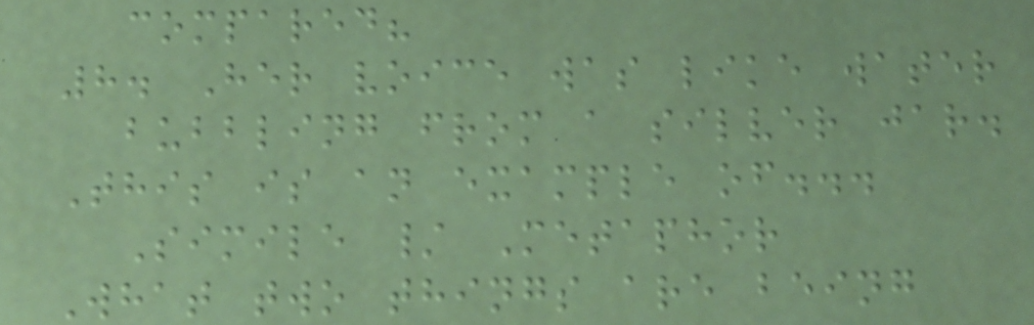compared?
8. Her voice was like water
bubbling from a silver jar.
This is an example of...
Simile / Metaphor
What two things are being
